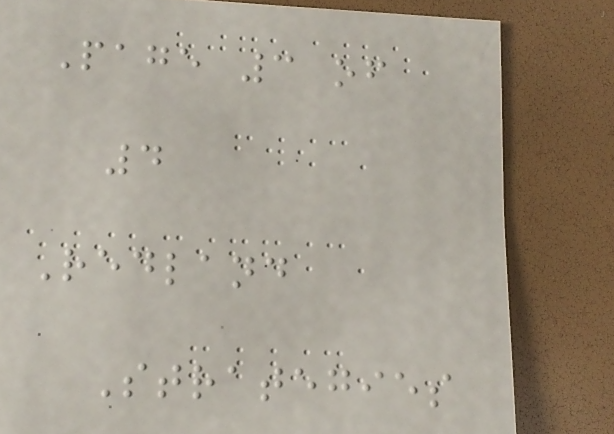Page 3 of
4
Redland
Strategies
